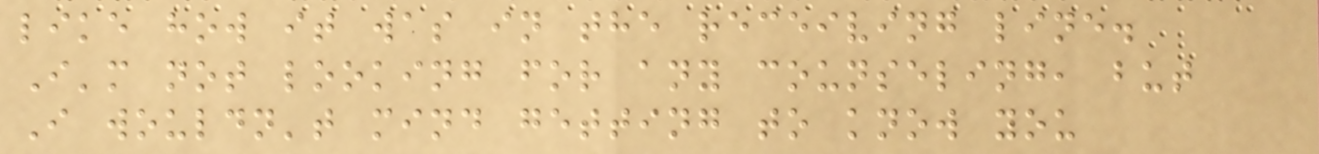like how it was in the receiving line.
I'm not looking for any counseling, but
I wouldn't mind getting to know you
